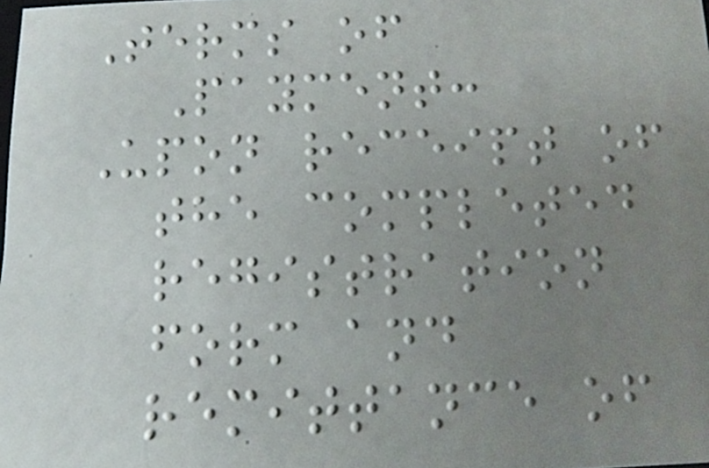Terms of
Payment:
Upon receipt of
the completed
registration
form and
remittance of
